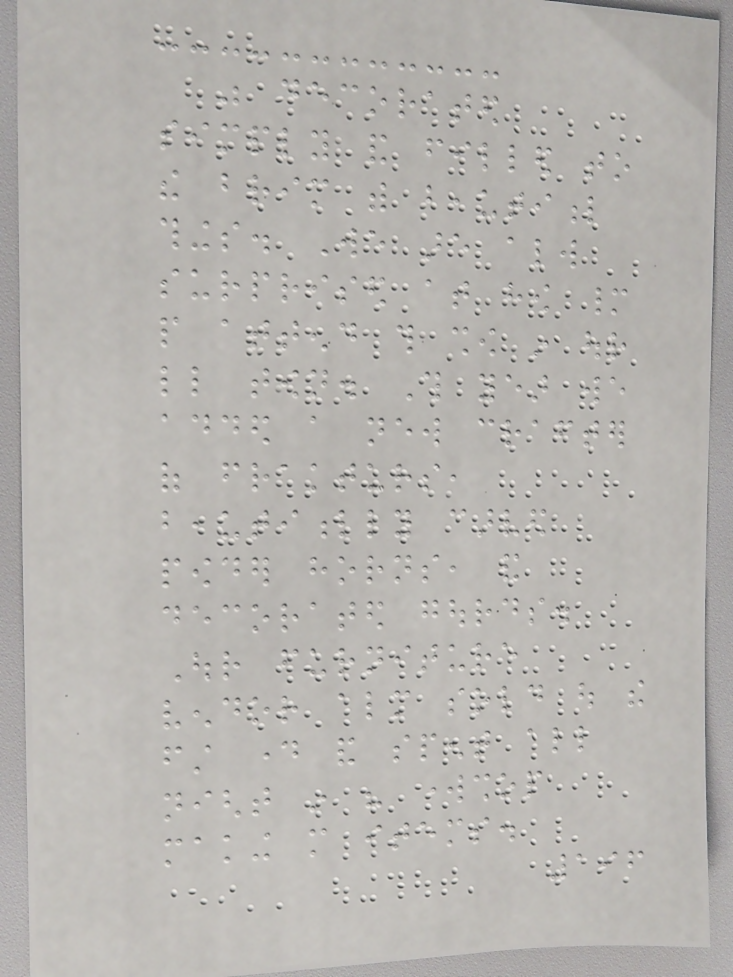was decorated
simply and filled to
the brim with beautiful
things. We are always
surprised at how many
people attend this show in our
little town. This year we
added a new crafter
of frakturs,
beautifully carved
powder horns, and
decorated gourds.
Our furniture
vendor almost sold out the
first day and spent all
night in his workshop
making more items.
196
